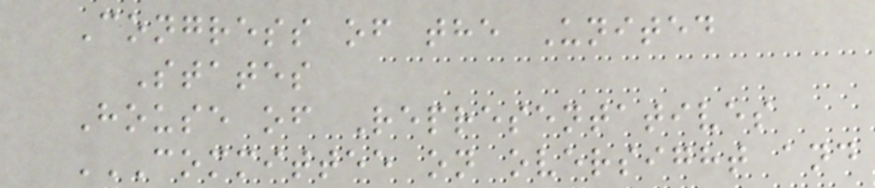Congress of the United
States
House of Representatives
COMMITTEE ON OVERSIGHT AND
